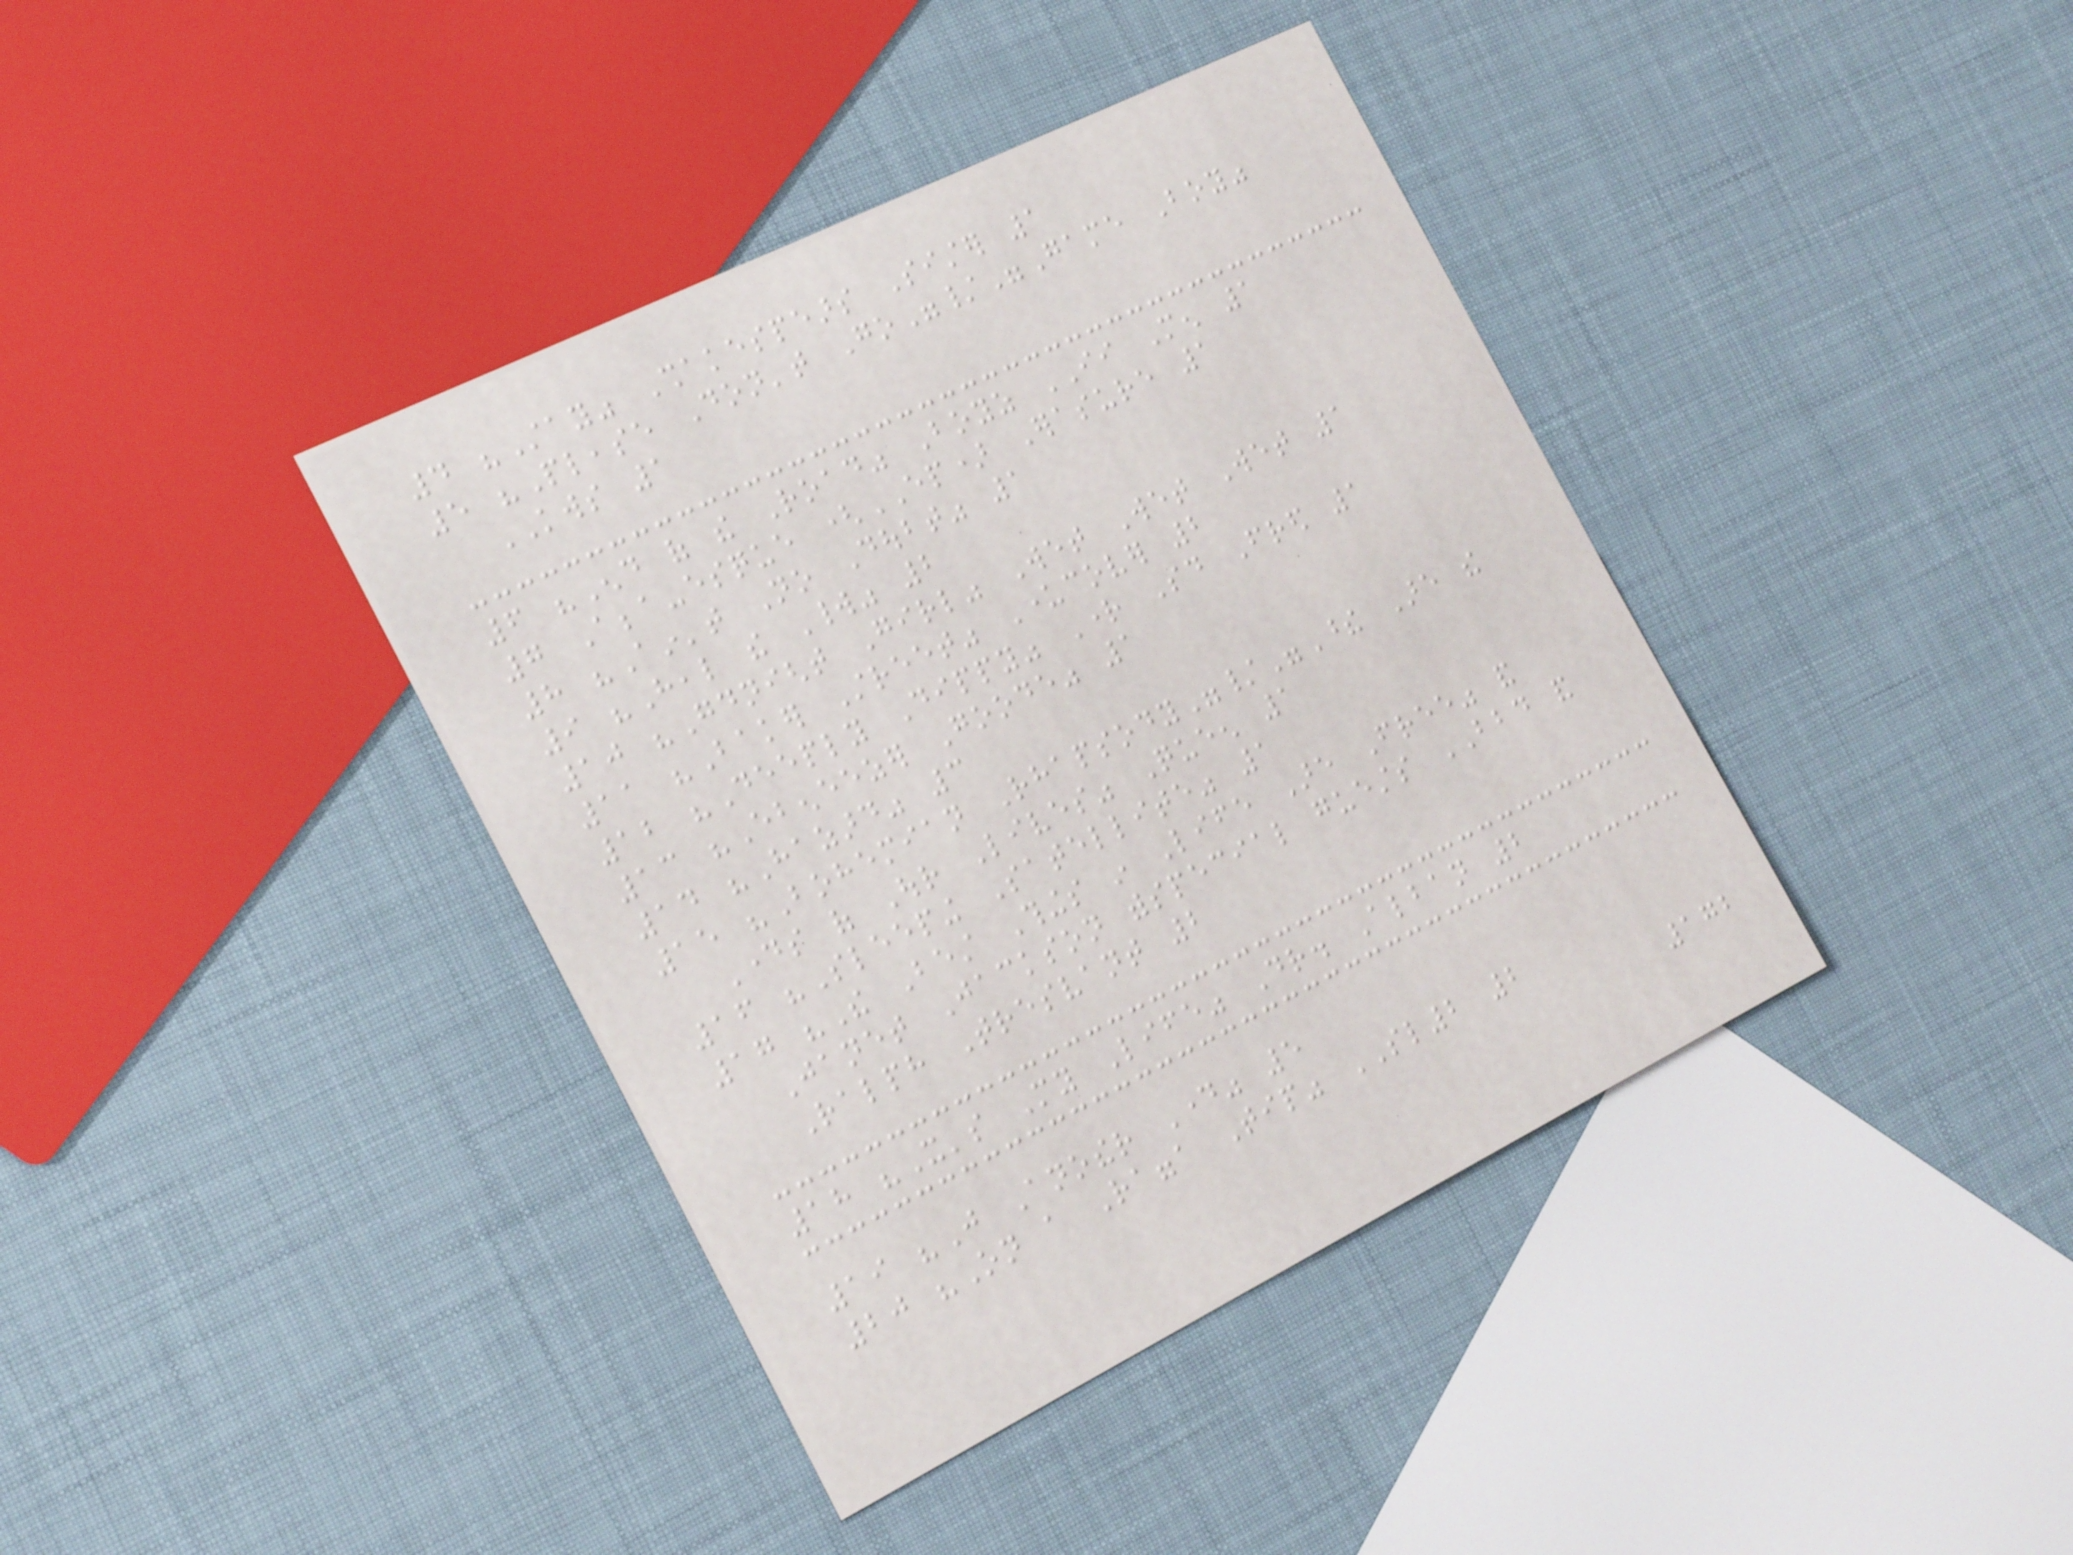4 "Stay" Shakespears Sister 1
5 "Please Don't Go"/"Game Boy"
KWS 1
6 "End of the Road" Boyz II Men 1
7 Abba-esque (EP) Erasure 1
8 "Ain't No Doubt" 1
9 "Heal the World" 2
10 "Goodnight Girl" Wet Wet Wet 1
11 "Baker Street" Undercover 2
12 "Deeply Dippy" Right Said Fred 1
13 "Ebeneezer Goode" 1
14 "Hazard" 3
15 "Bohemian Rhapsody"/"These Are the
Days of Our Lives" Queen 1
16 "Sleeping Satellite" 1
17 "The Best Things in Life Are Free" and
Janet Jackson withspecial guests BBD and
Ralph Tresvant 2
18 "It's My Life" Dr. Alban 2
19 "Just Another Day" 5
20 "On a Ragga Tip" SL2 2
172
